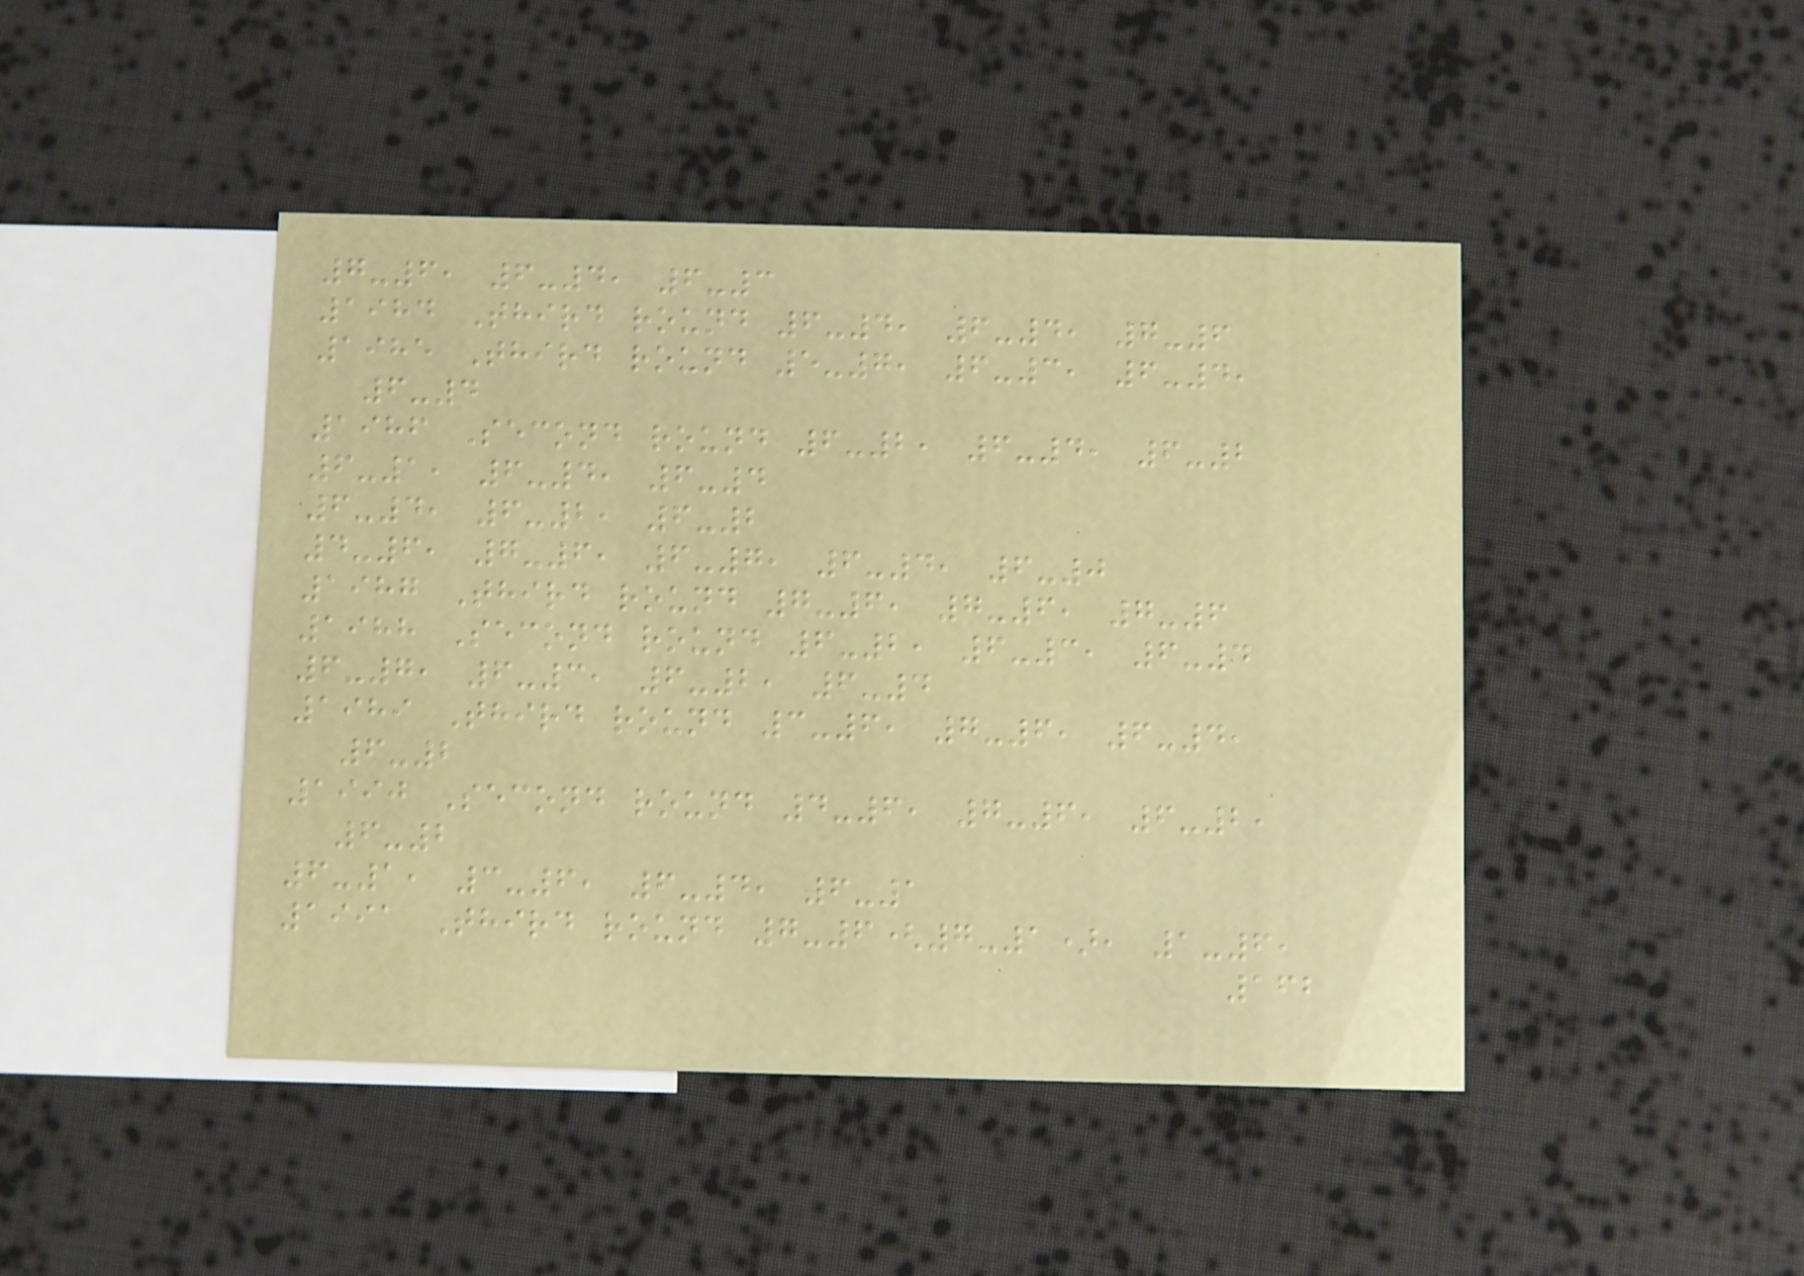7-6, 6-4, 6-3
1984 Third round 6-4, 6-4, 7-6
1985 Third round 5-7, 6-3, 6-4,
6-4
1986 Second round 6-2, 6-4, 6-2
6-1, 6-4, 6-4
6-4, 6-2, 6-2
4-6, 7-6, 6-7, 6-4, 6-0
1987 Third round 7-6, 7-6, 7-6
1988 Second round 6-2, 6-3, 6-4
6-7, 6-3, 6-2, 6-4
1989 Third round 3-6, 7-6, 6-4,
6-2
1990 Second round 4-6, 7-6, 6-2,
6-2
6-1, 3-6, 6-4, 6-1
1991 Third round 7-6(7-1), 1-6,
162
